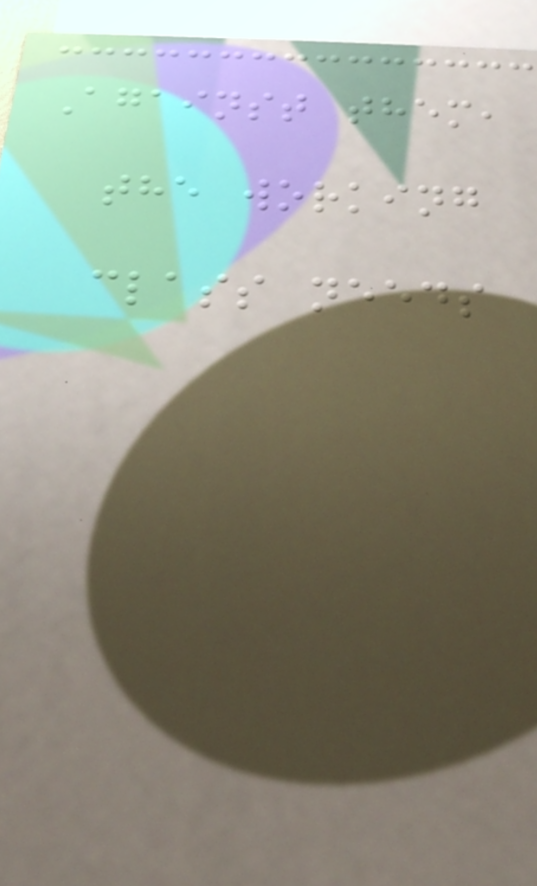Against them,
the working
class needs
